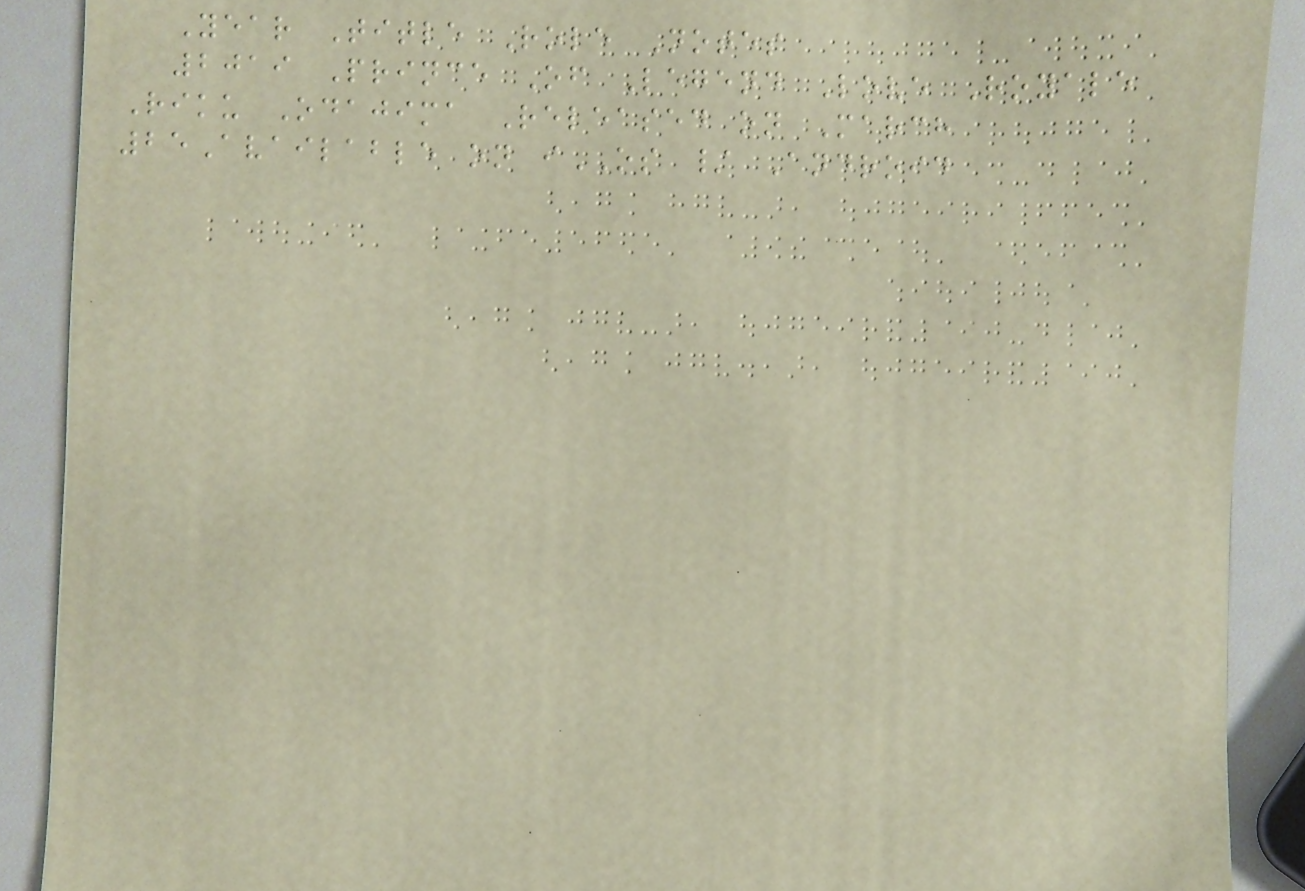Year Title Role Notes
2019 Prince Of Legend Love Royale
Riku Odajima Released on March
25Available on iOS / Android
